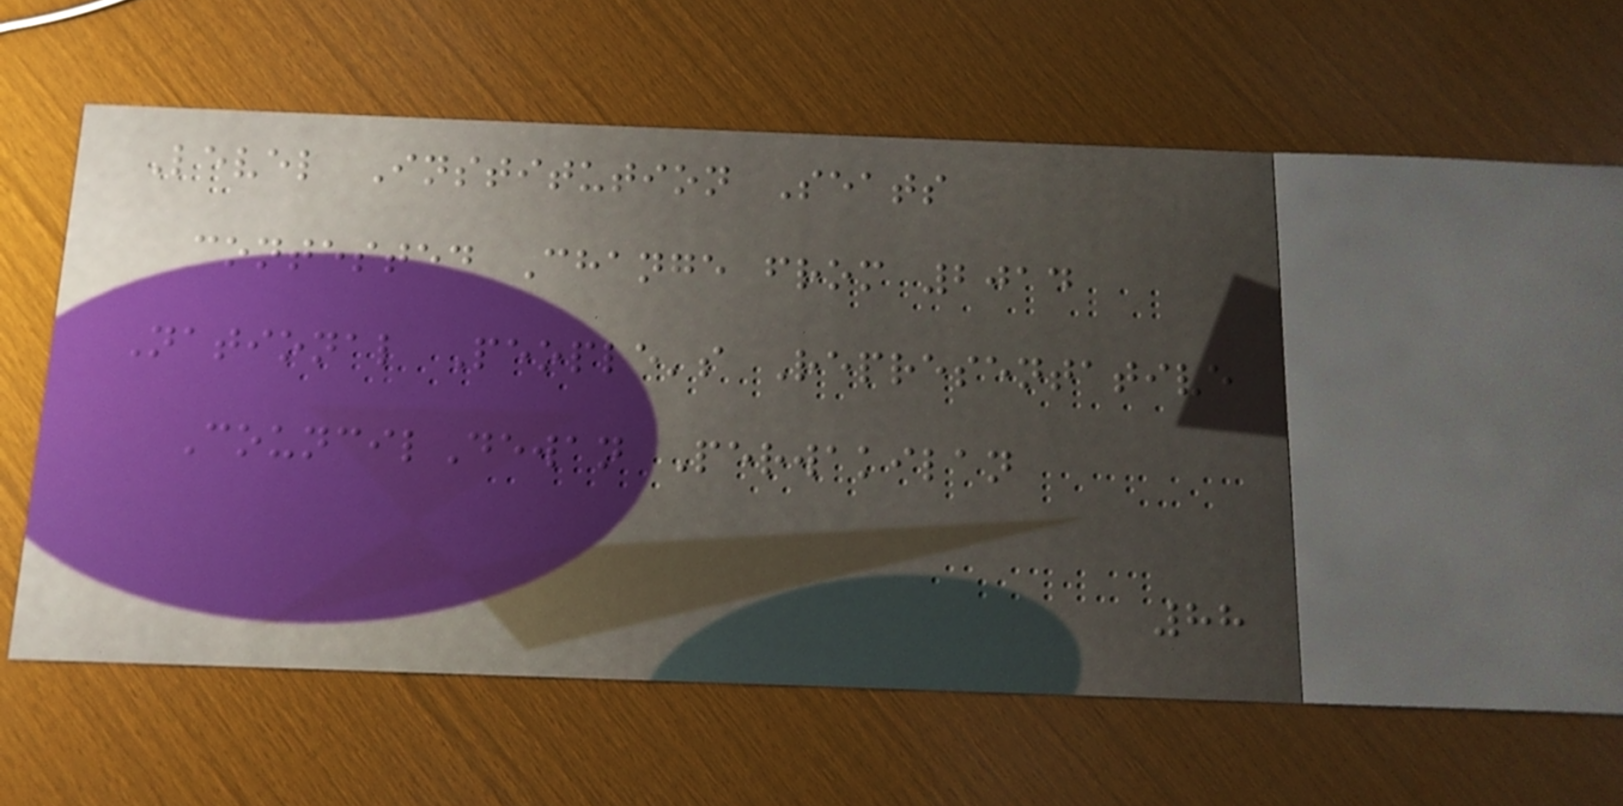Level Institution Seats
contested Change from 2014
National People's Representative
CouncilDewan Perwakilan
88
